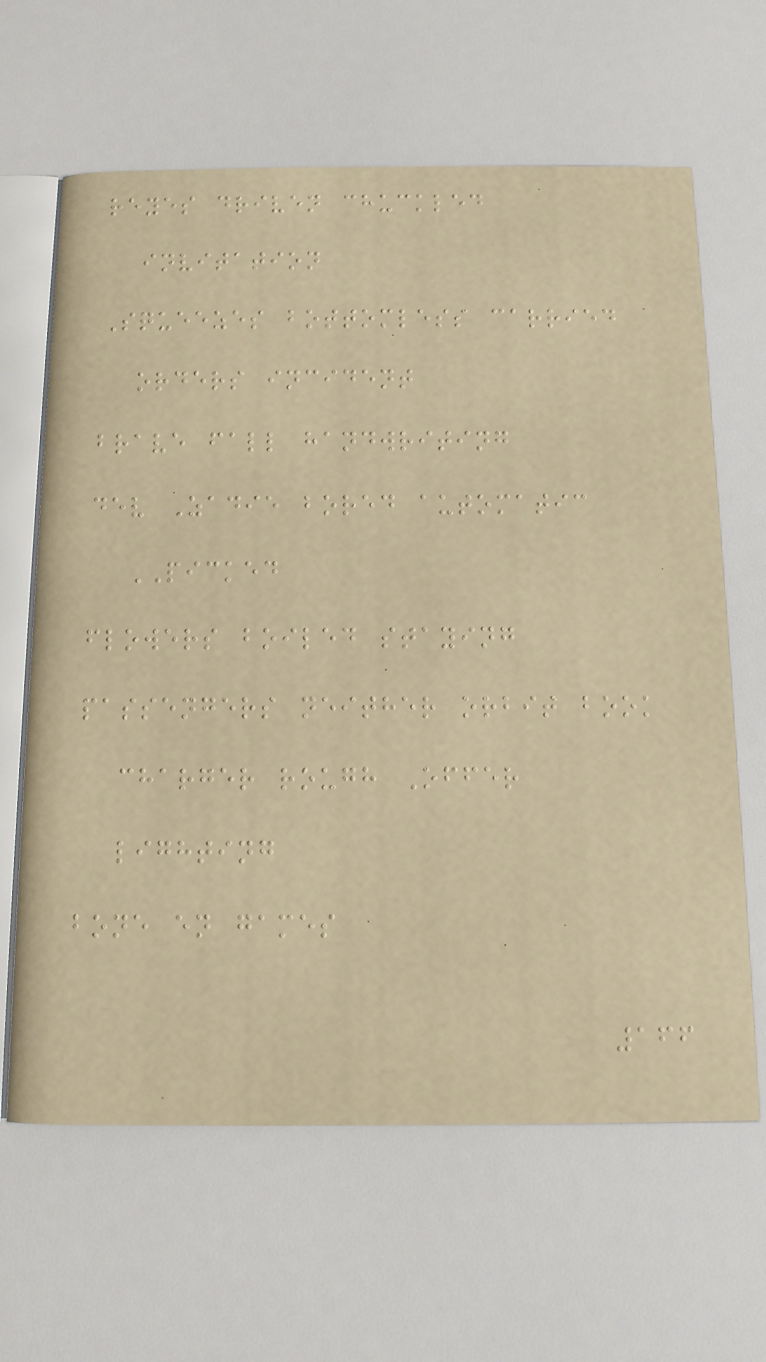reyes driven chuckled
invitation
Squeezes bottomless carried
orders incident
brave fall handwriting
dev Zadie bored automatic
PICKED
flowers boiled staying
passengers neither orbit book
charger rough Offer
lighting
bone en games
166
